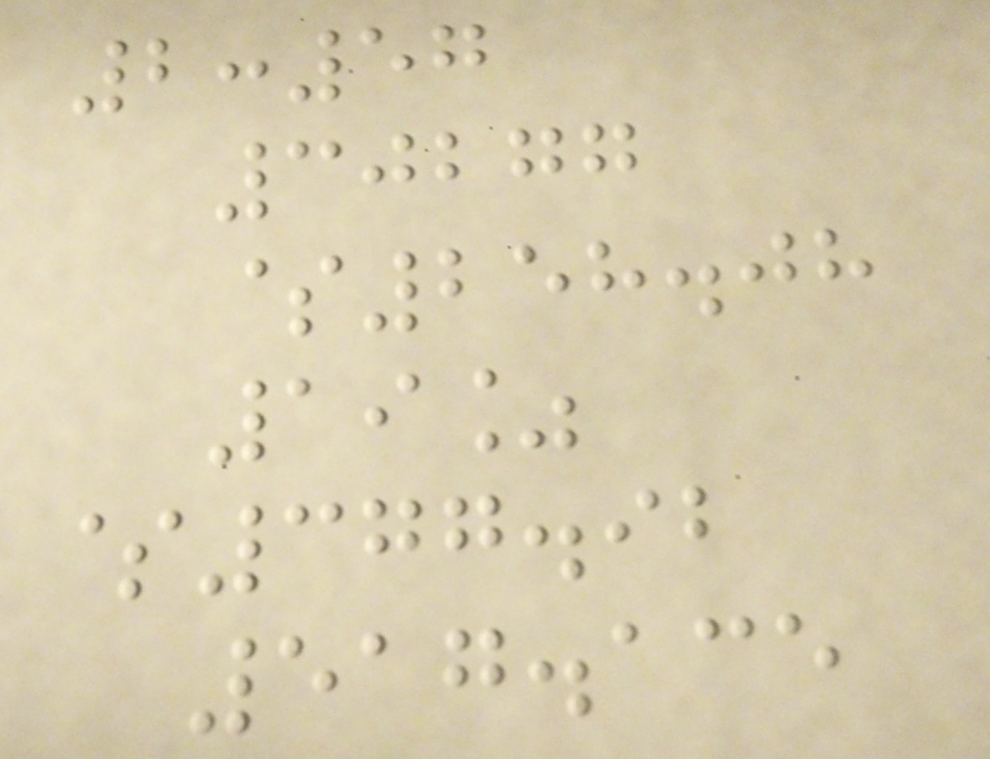2:57
30277
$258.08
19%
$377.92
517.135
